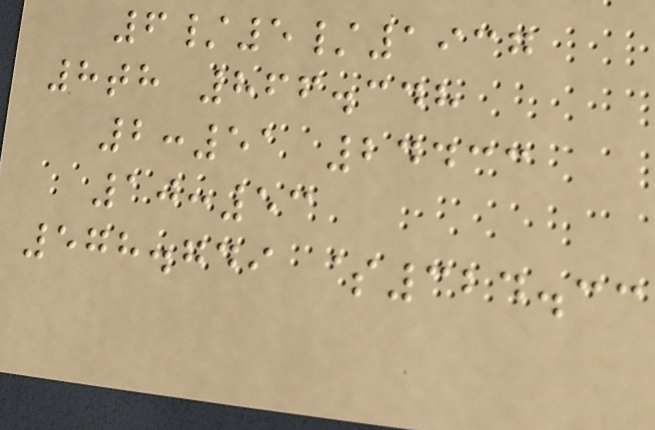6/5/1937
8th 866.348
2:51 24433
10:53
578.749 $324.33
